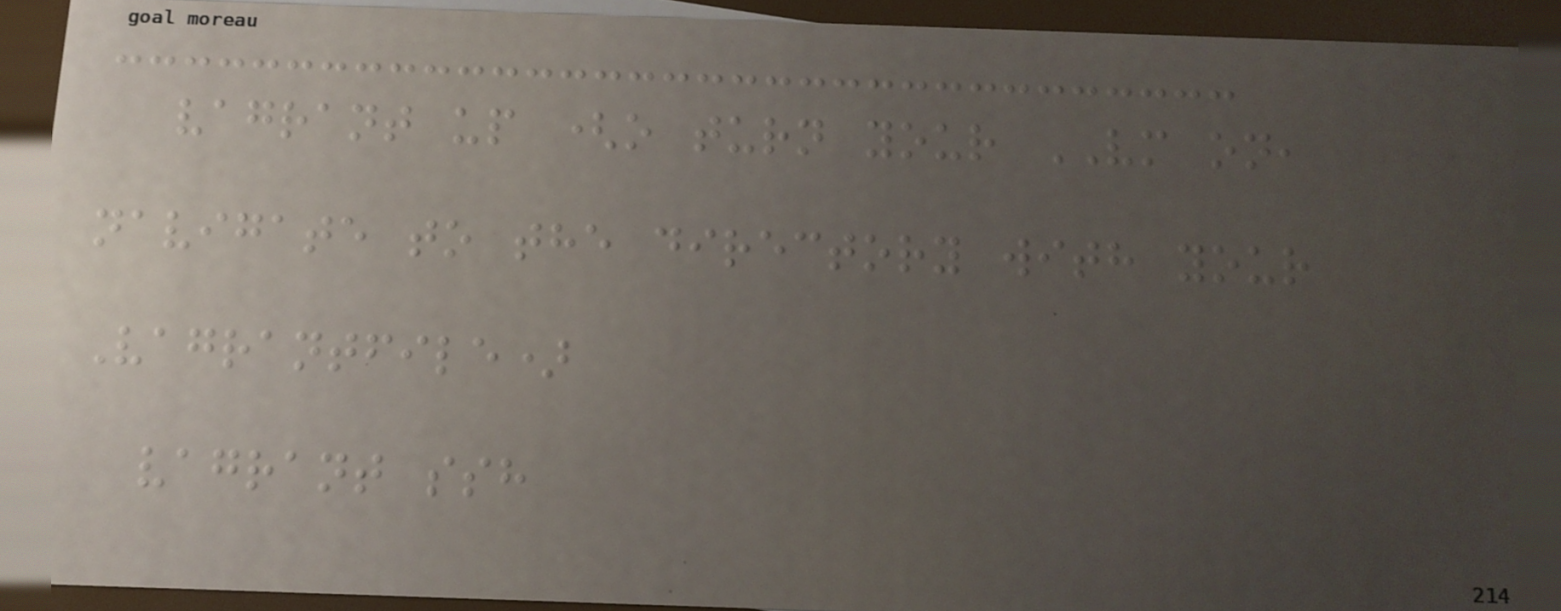vagrant up (o turn your VM on,
navigate to the directory with your
Vagrantfile)
vagrant ssh
